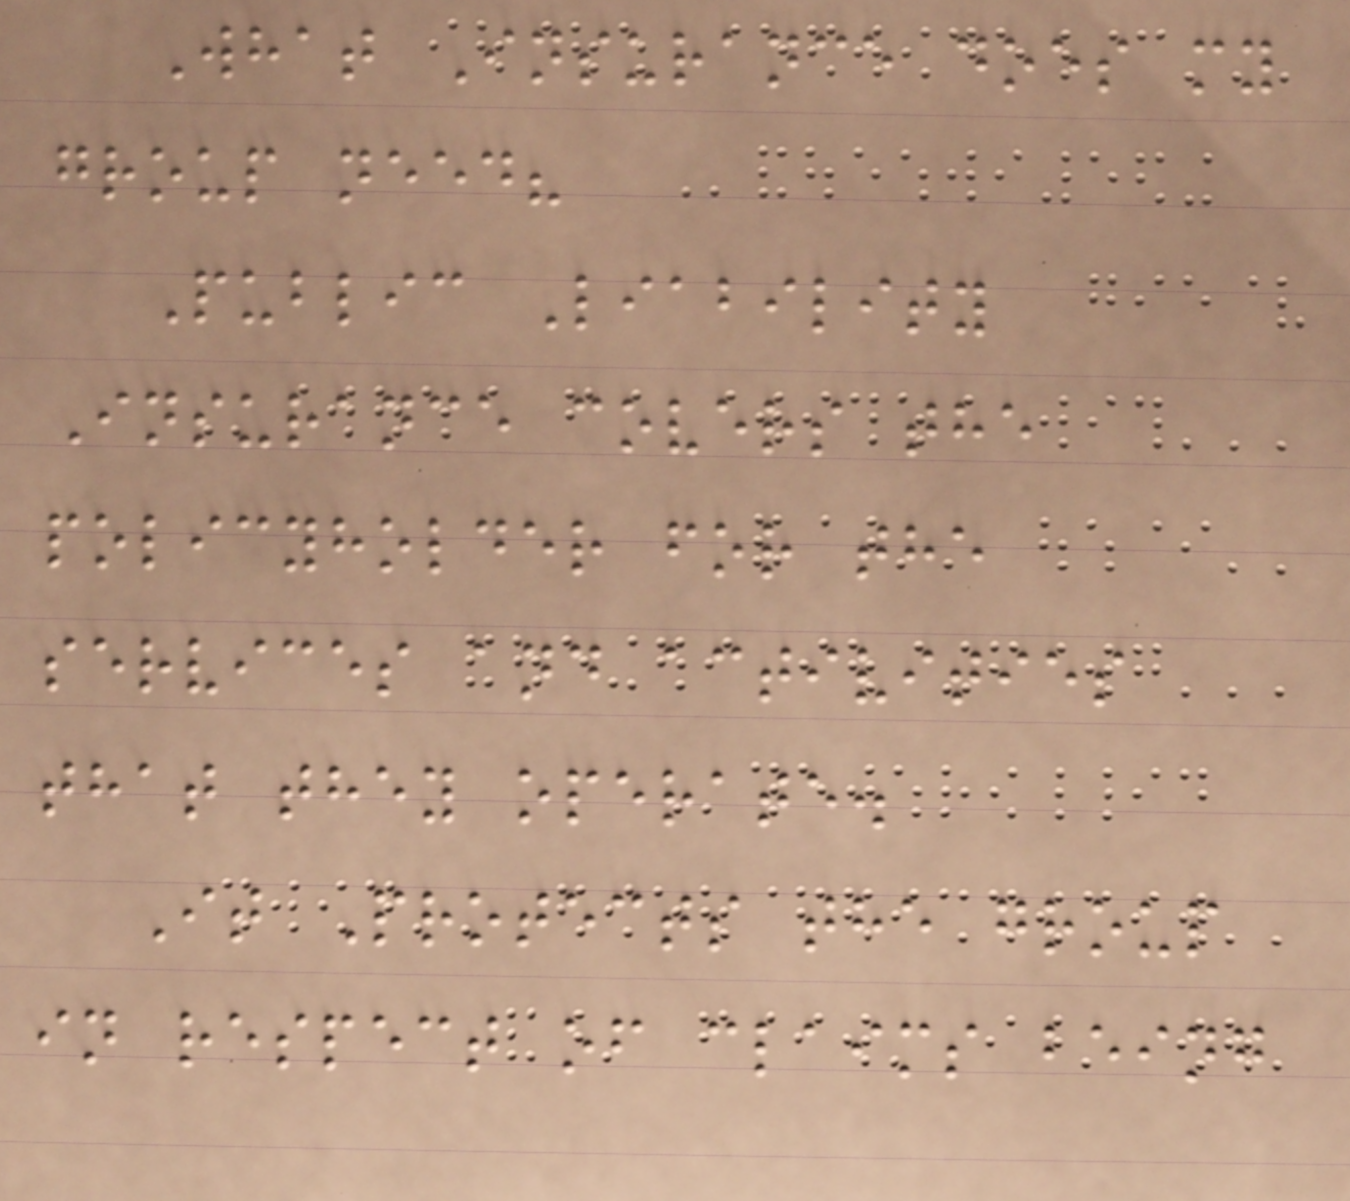What Insurance does my
group need?
Public Liability
Insurance covers the
policyholder for the
services and activities
that they operate.
It Protects the group
in respect of claims being
